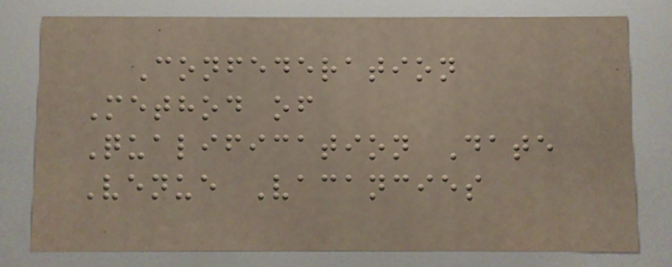Confederation
Method of
Qualification Date
Venue Vacancies
